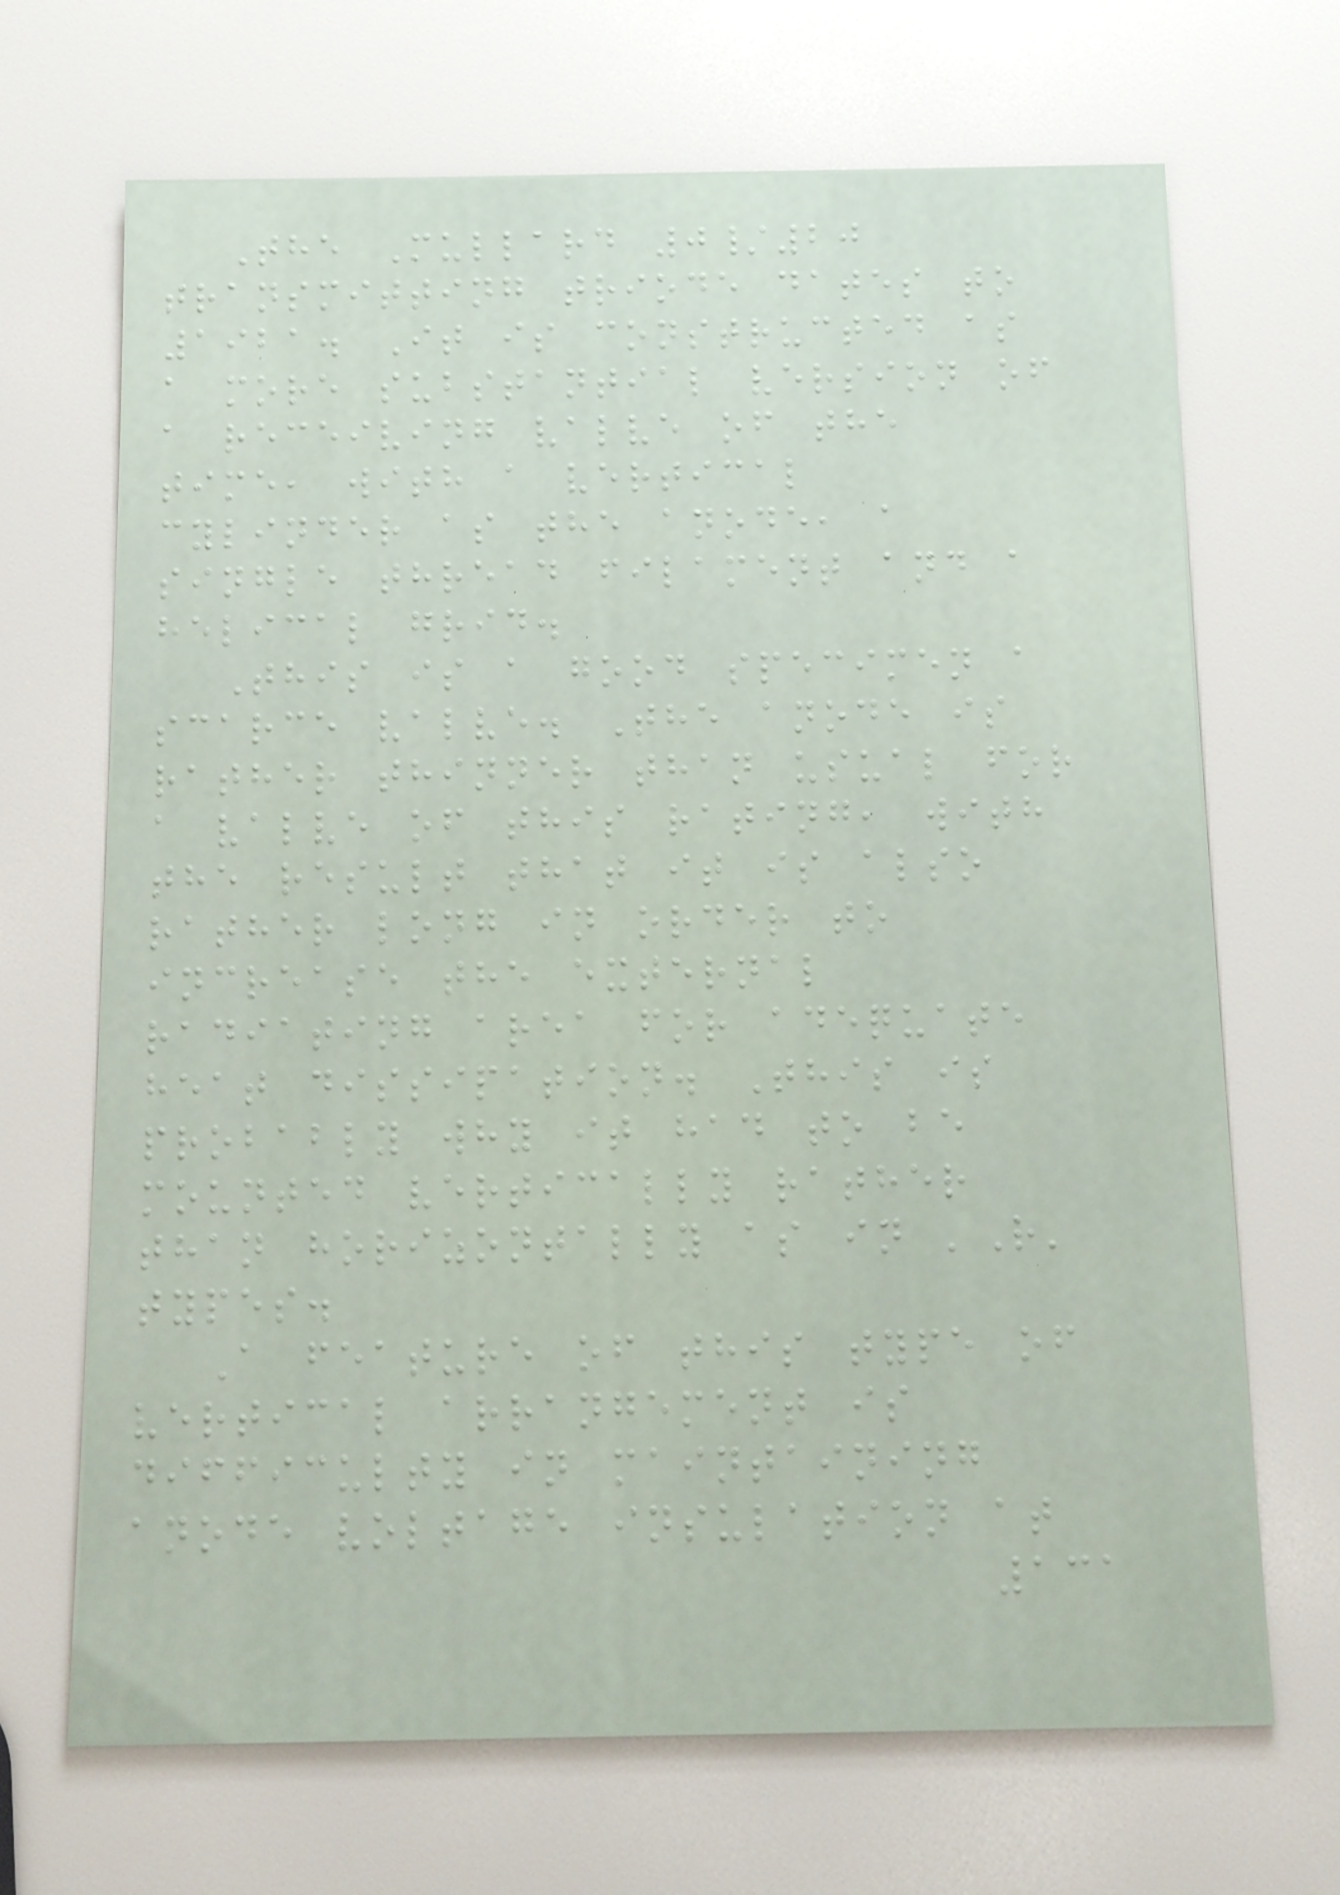The Mullard 0/20
transmitting triode dates to
1921. It is constructed as
a more substantial version of
a receiving valve of the
time, with a vertical
cylinder as the anode, a
single thread filament and a
helical grid.
This is a good specimen a
scarce valve. The anode is
rather thinner than usual for
a valve of this rating, with
the result that it is also
rather long in order to
increase the external
radiating area for adequate
heat dissipation. This is
probably why it had to be
mounted vertically rather
than horizontally as in 'R'
types.
A feature of this type of
vertical arrangement is
difficulty in maintaining
anode voltage insulation at
131
